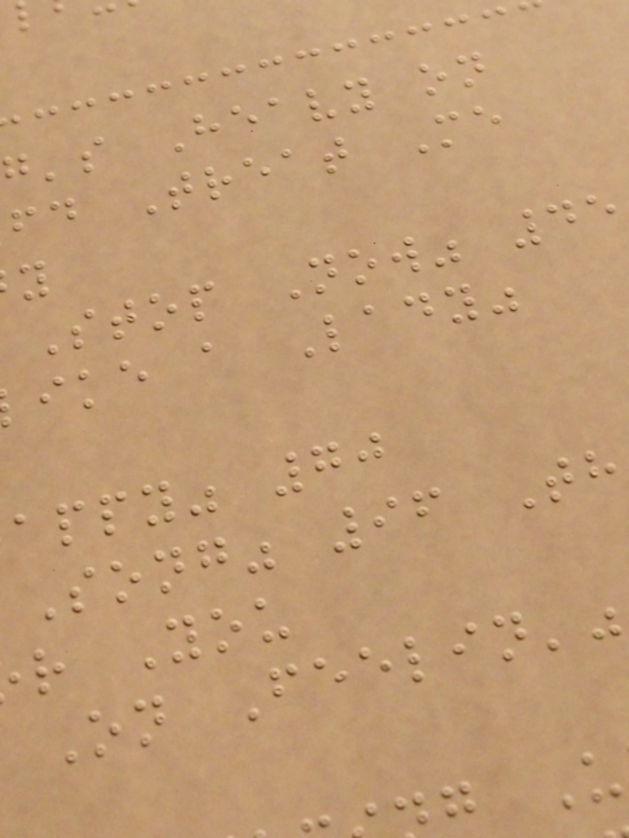g's Heavy on
fd Treat Me
Stop Now" 45
ike a Lady"
appy" 70
Song" 96 Th
r You
On Feelin'"
